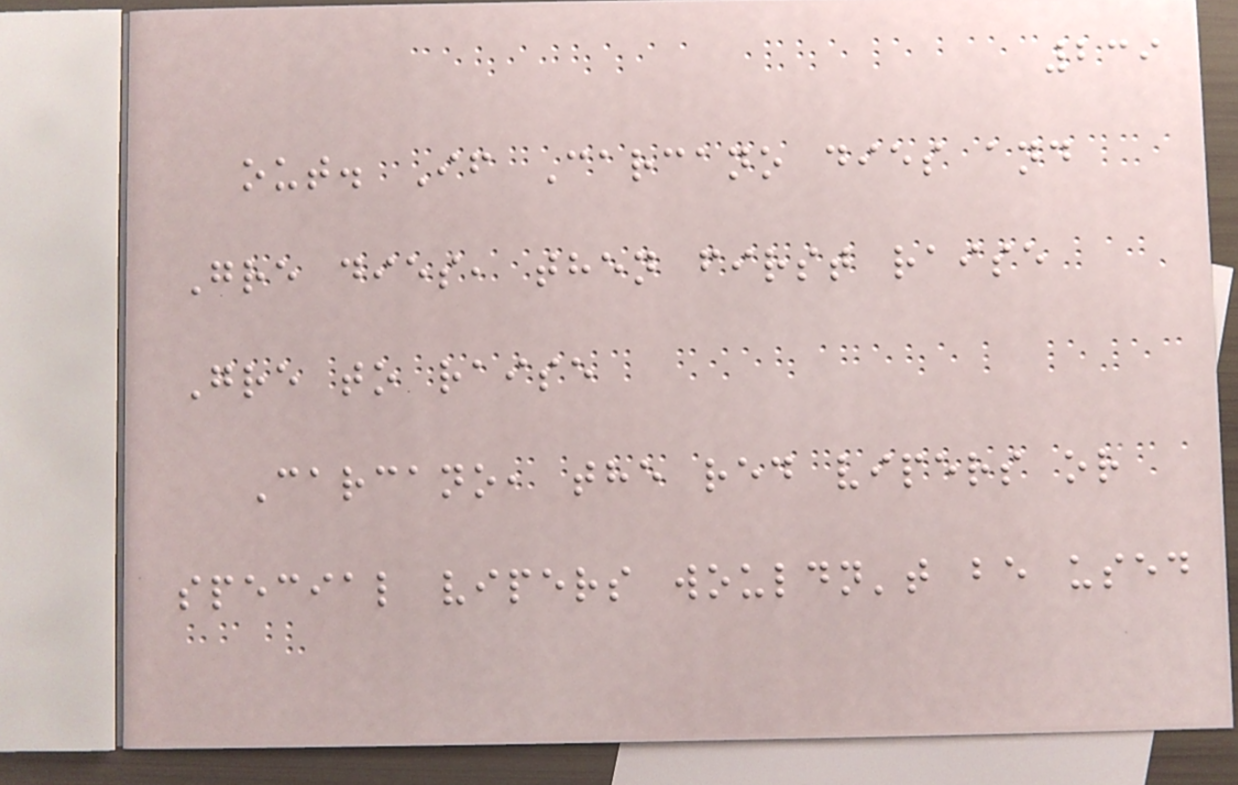239
out. If Carcano dies and
Gre dies, then first raise
Gre to raise
Carcano, the red vipers or
special vipers wouldn't be used
